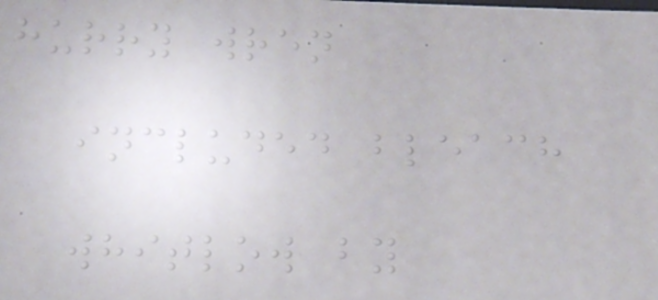hurry wren
included bleach
whitlow by
